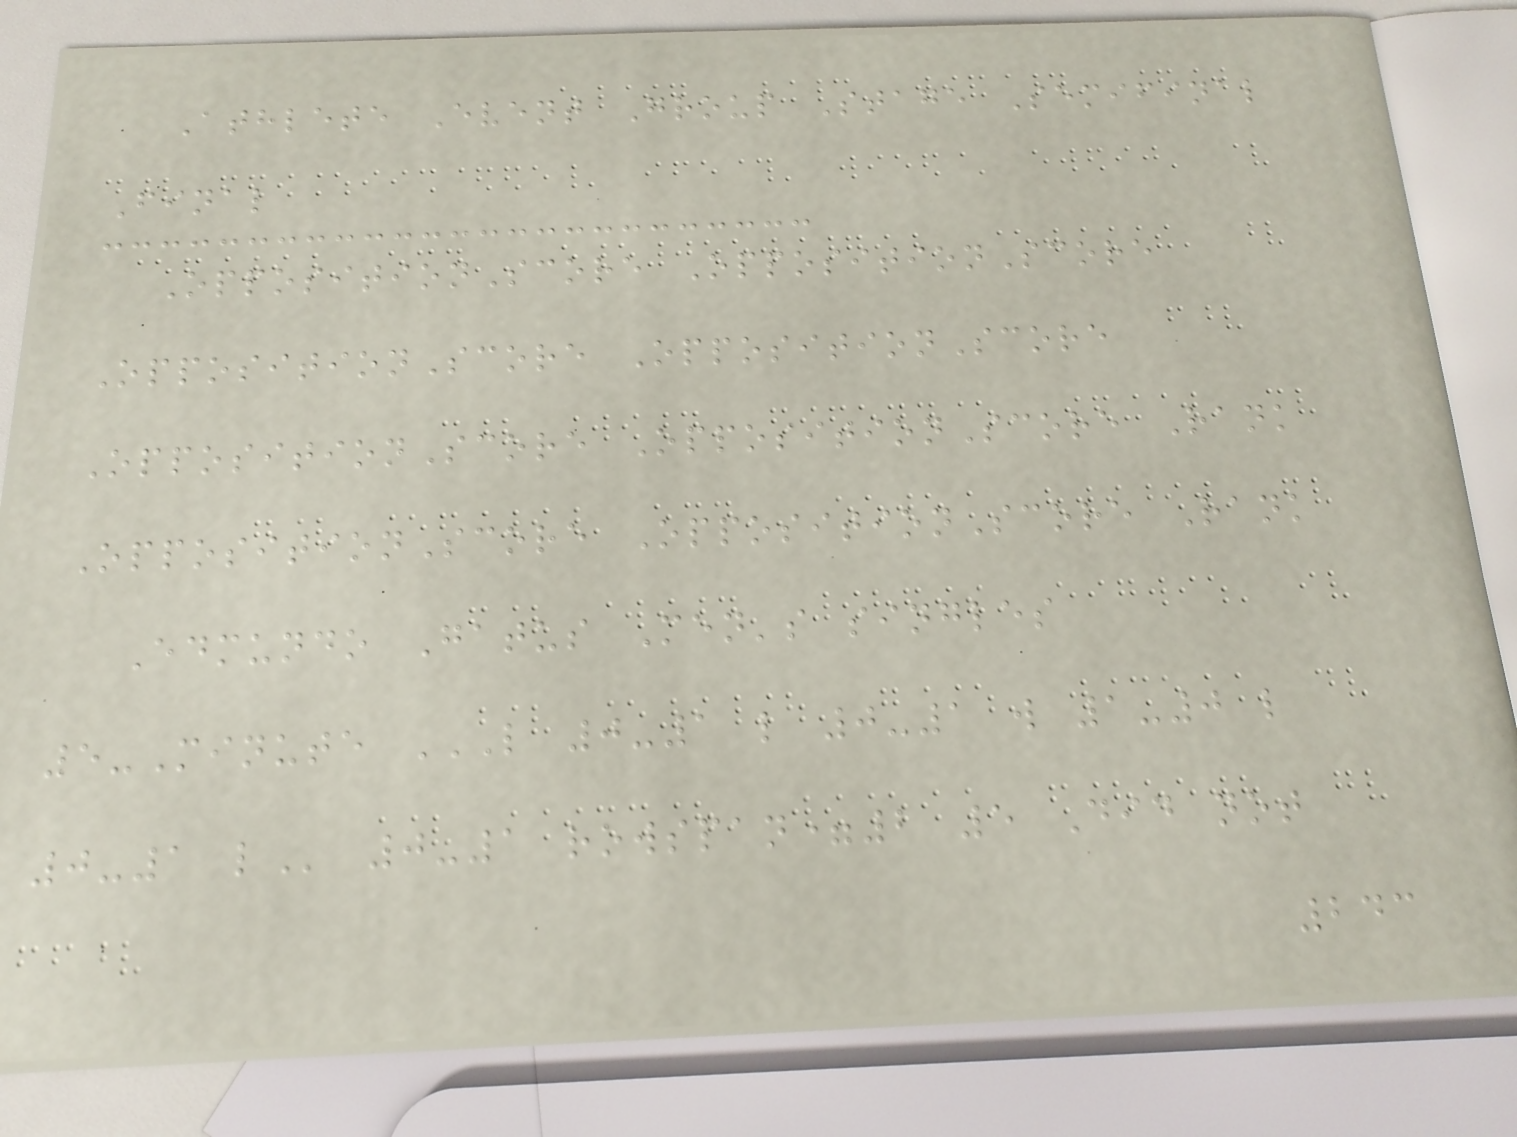Athlete Event Group Stage Semifinal
Final
OppositionScore OppositionScore
OppositionScore OppositionScore
OppositionScore OppositionScore Rank
OppositionScore OppositionScore Rank
Edmundo Gatus Men's singles
5-Minute L 0-1 L 0-1 W 1-0 L
0-1 L 0-1 rowspan=2 5 Did not
243
